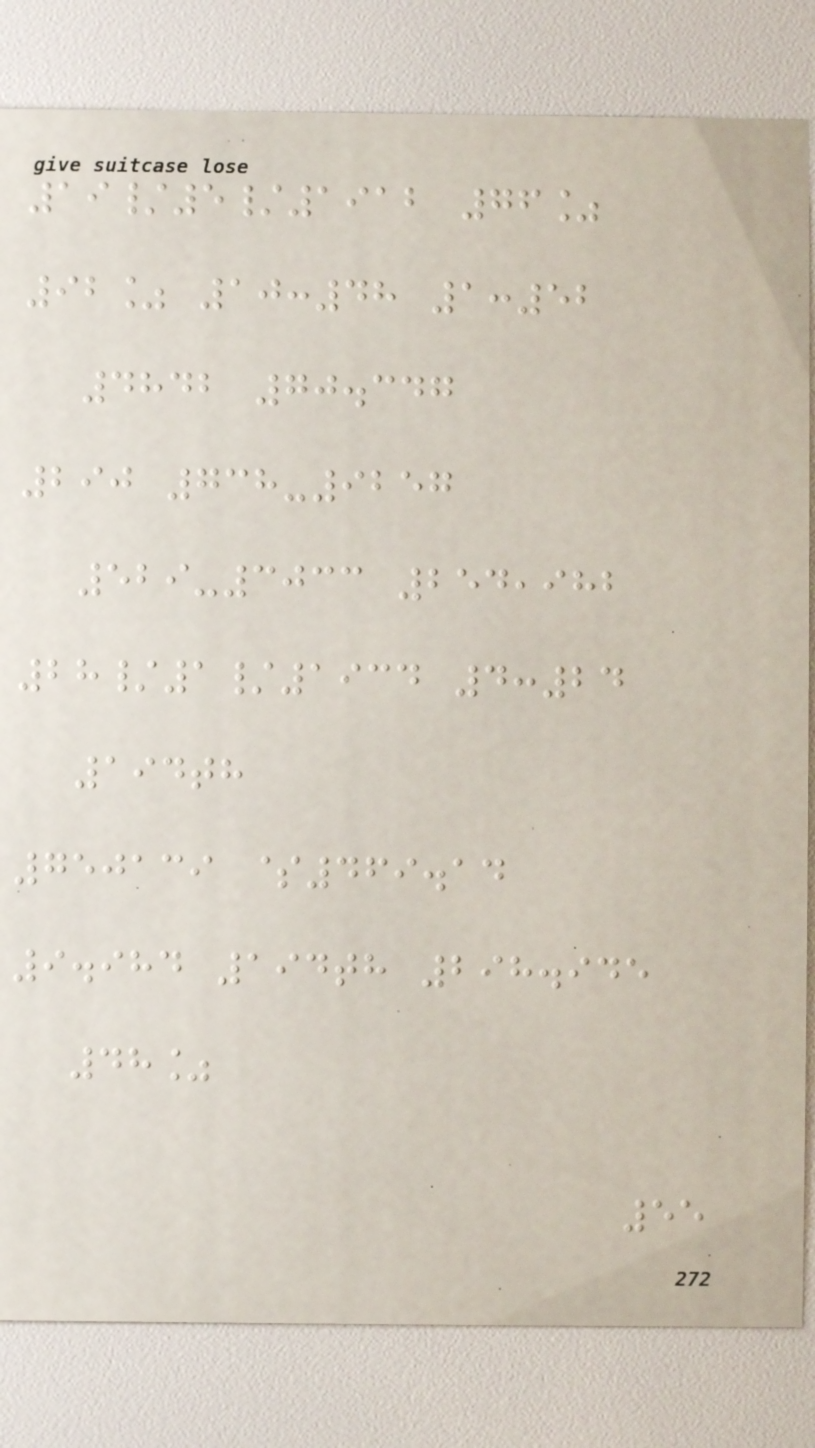19/5/1912 76%
92% 10:48 1:52
4842 70.347
290 738-9257
529-3033 254,982
28/1/1934 4:24
194th
750139 $469.14
9.984 194th 298.945
48%
55
